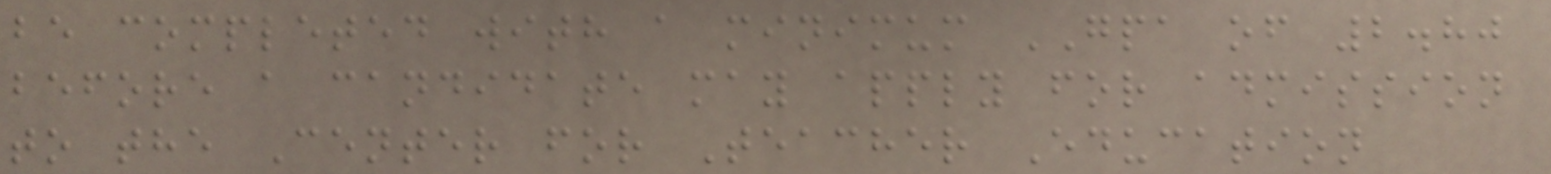be completed with a minimum GPA of 2.80
before a candidate may apply for admission
to the Center for Teacher Education
